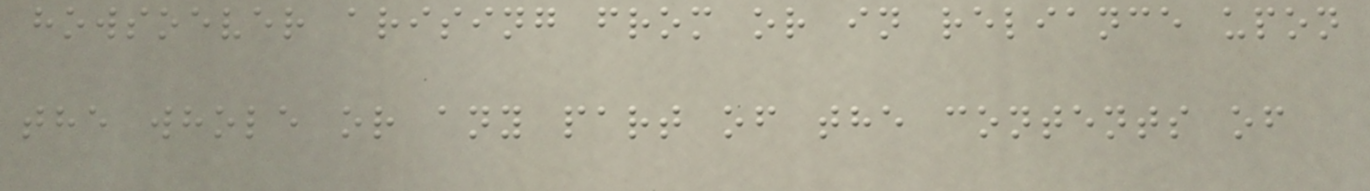howsoever arising from or in reliance upon
the whole or any part of the contents of
